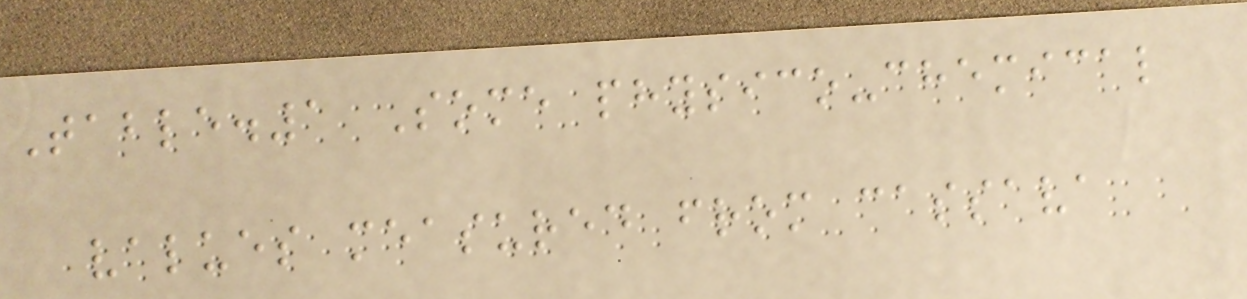Table.1 Some physico-chemical
values measured from cassava
